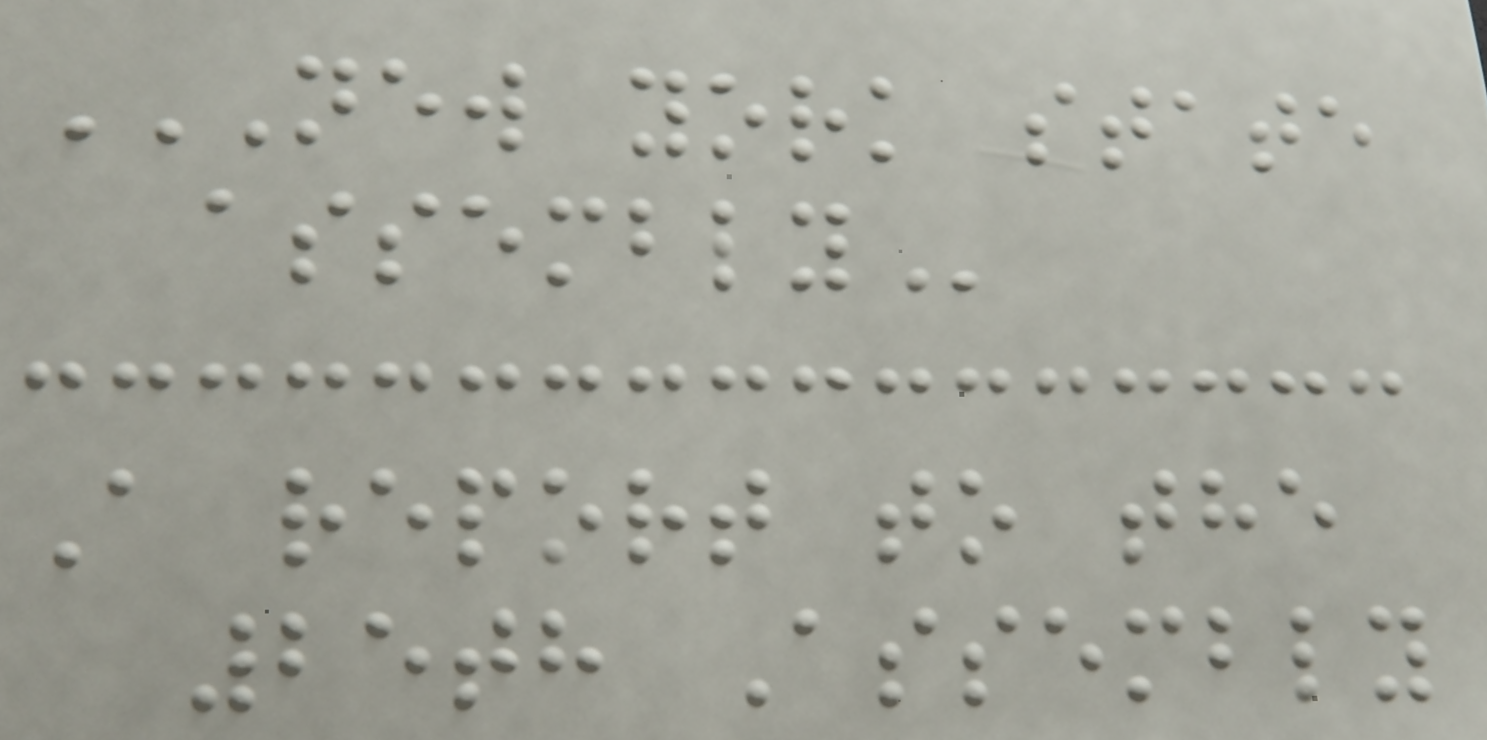NEW YORK STATE
ASSEMBLY
A report to the
25th Assembly
